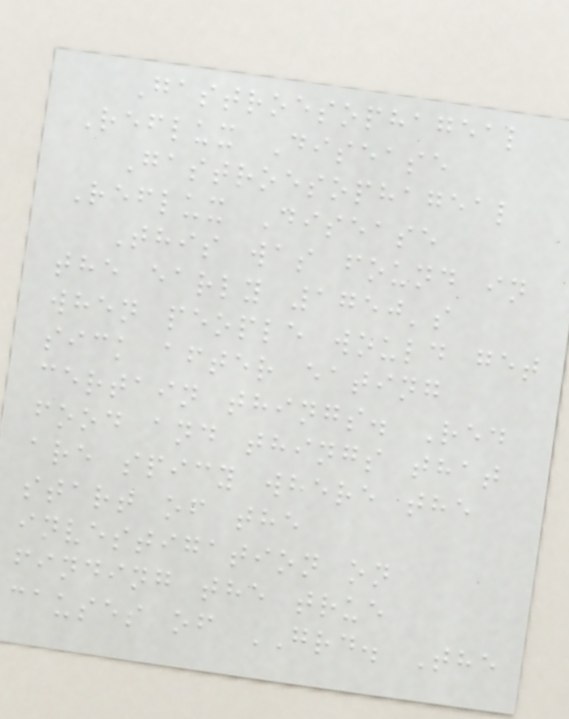Gastroesophageal
Reflux Disease
Gastroesophageal
Reflux Disease
This was found in
the early 1750's
when people would get
sick after eating
certain things. Red
food and things that
are spicy where the
start of the
investigation on
finding the true
causes of GRD. The
